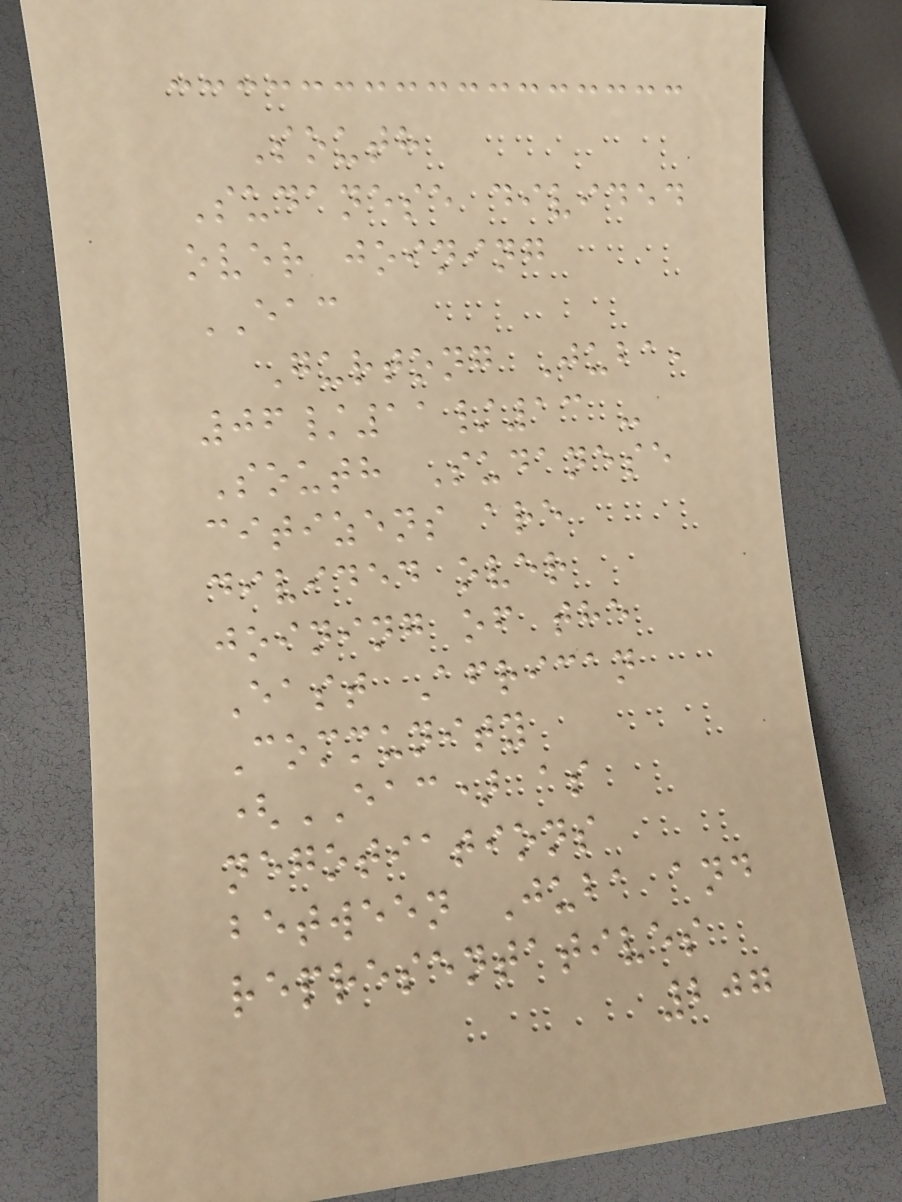South
Sudanese divided
over joining
EAC
Gurtong Juba,
06/11/13 -
South Sudanese
citizens are
divided over
joining of the
East African
Community
(EAC) as
negotiations
between Juba and
representatives
207
